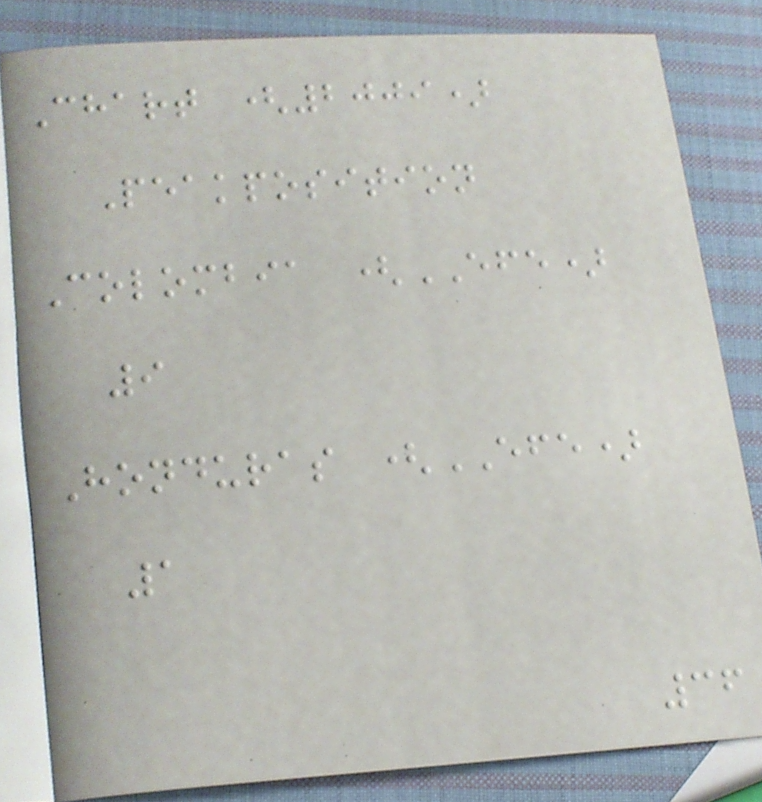Chart (2009)
Peakposition
Colombia (EFE)
9
Honduras (EFE)
1
36
